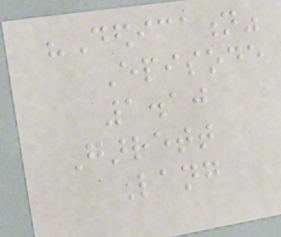"Dedication"
Episode
1.10
Garrett
Lang
